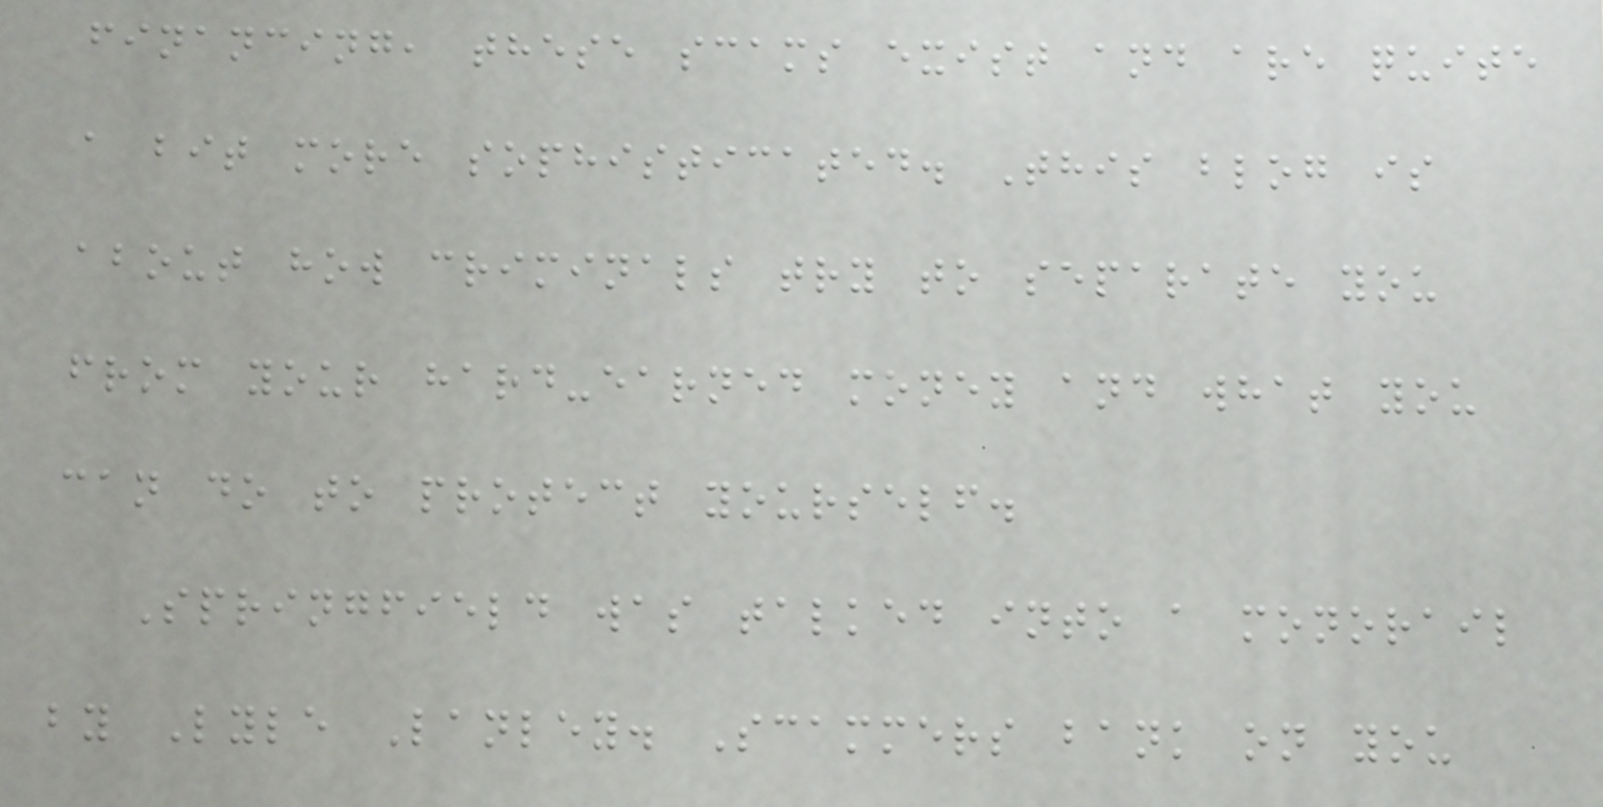financing, these scams exist and are quite
a bit more sophisticated. This blog is
about how criminals try to separate you
from your hard-earned money and what you
can do to protect yourself.
Springfield was talked into a monorail
by Lyle Lanley. Scammers bank on you
